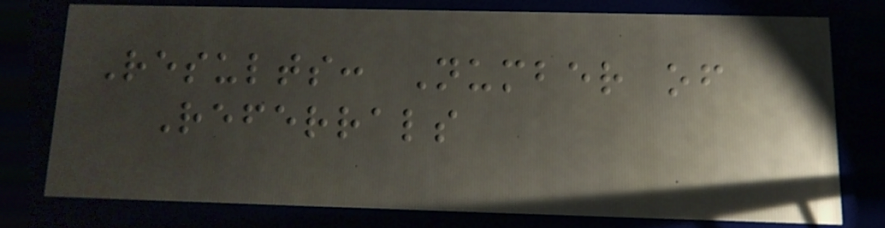Results: Number of
Referrals
